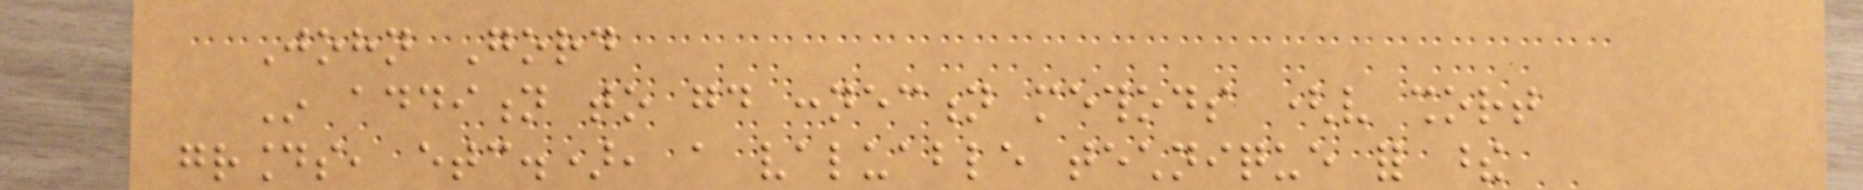John Gord
In addition to good connection methods (very short
grounds, etc.), a valuable technique for these
